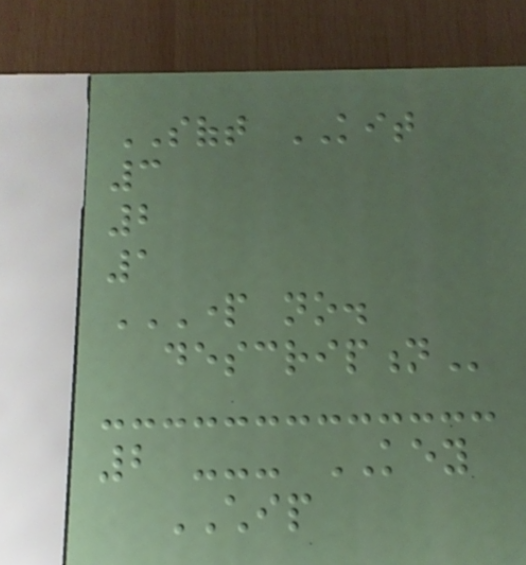SOFT KIT
3
2
1
PART NO.
DESCRIPTION
2 --- KEY
CHIP
